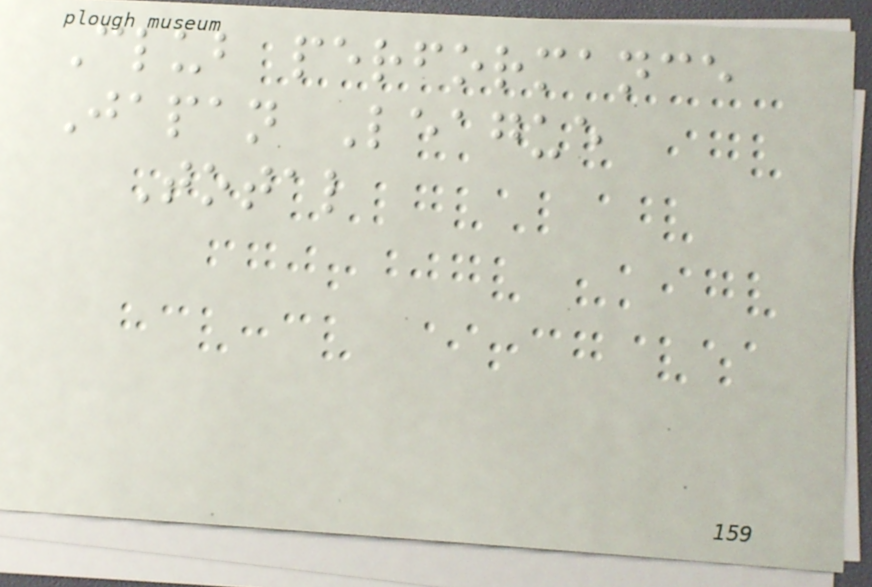Club performance
Japan League
Total
